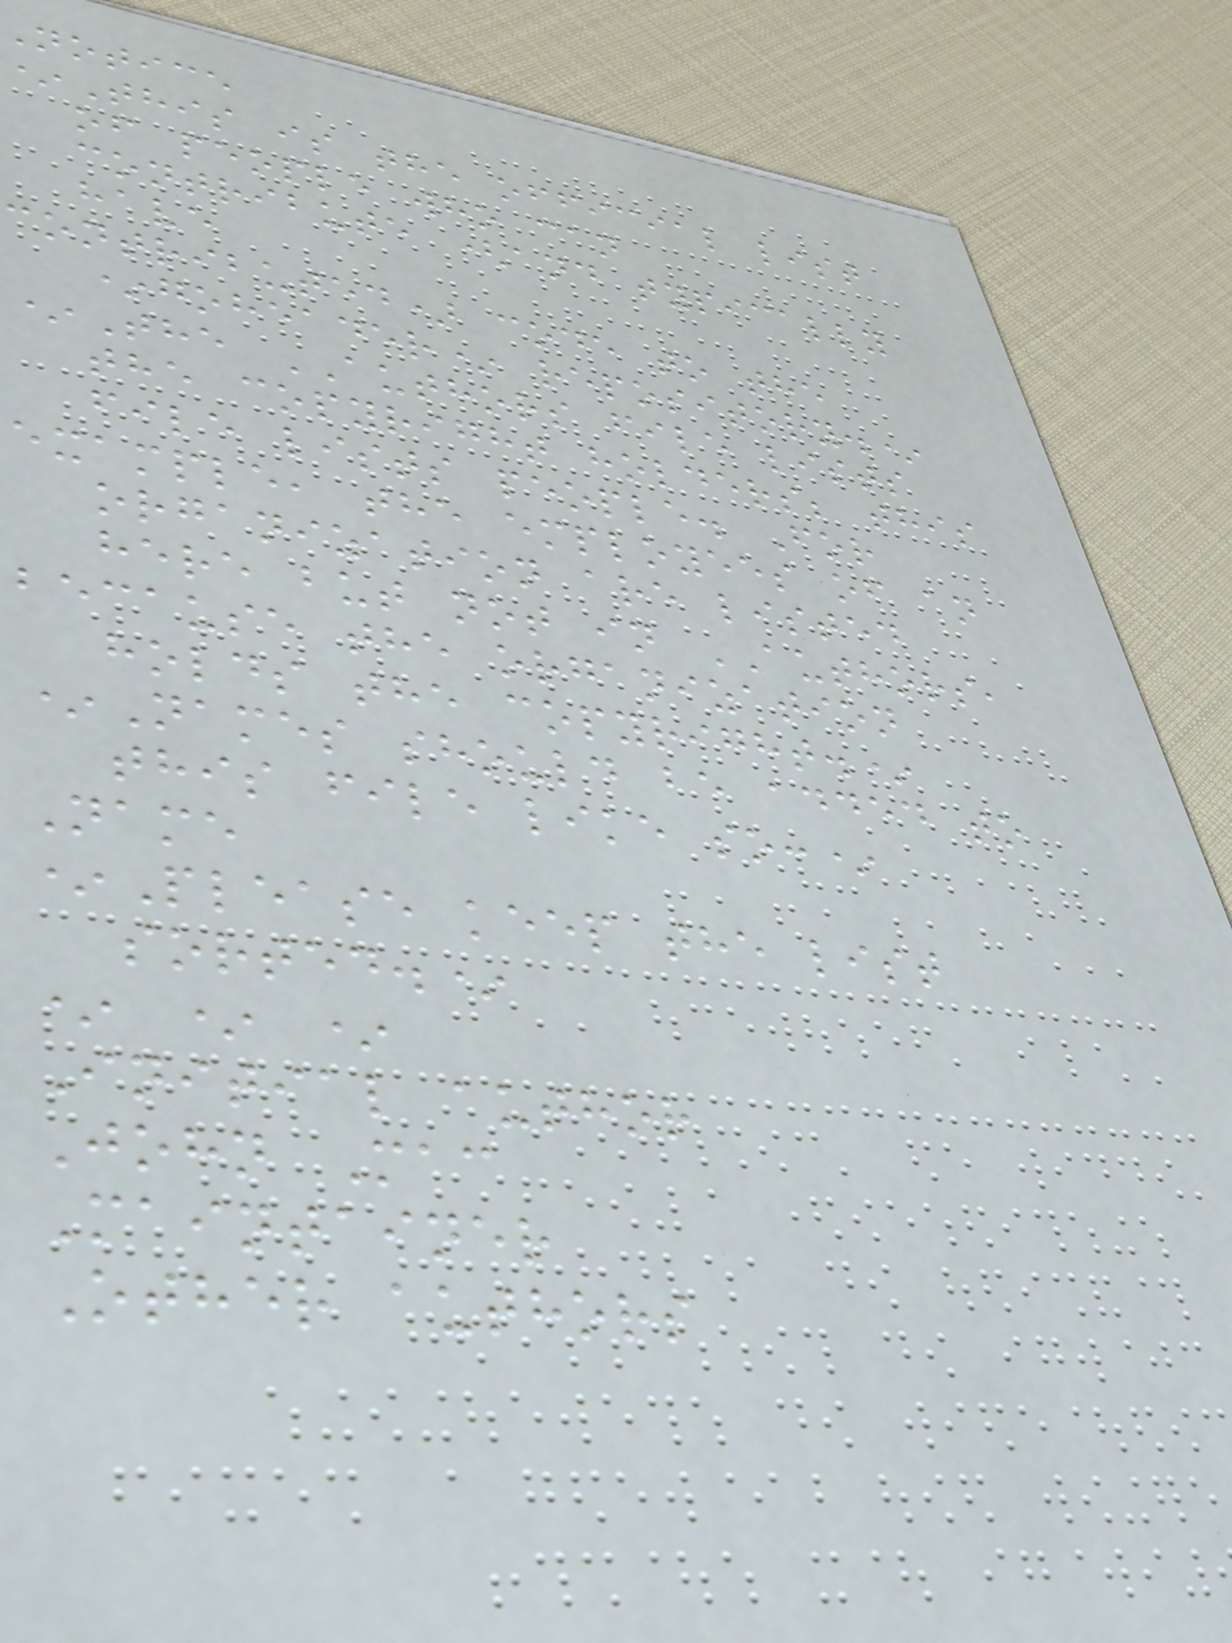notice
This is the official list
of people who can
contribute (and typically
have
contributed) code to the
*goheader* repository.*
*The AUTHORS file lists
the copyright holders; this
file lists people. For
example, the employees of an
organization are listed
here but not in AUTHORS,
because the organization
holds the copyright.*
*Names should be added to
this file like so:*
Name
*Please keep the list
sorted.*
* * *
Initial author
John Mac
Maintainer
Other authors
